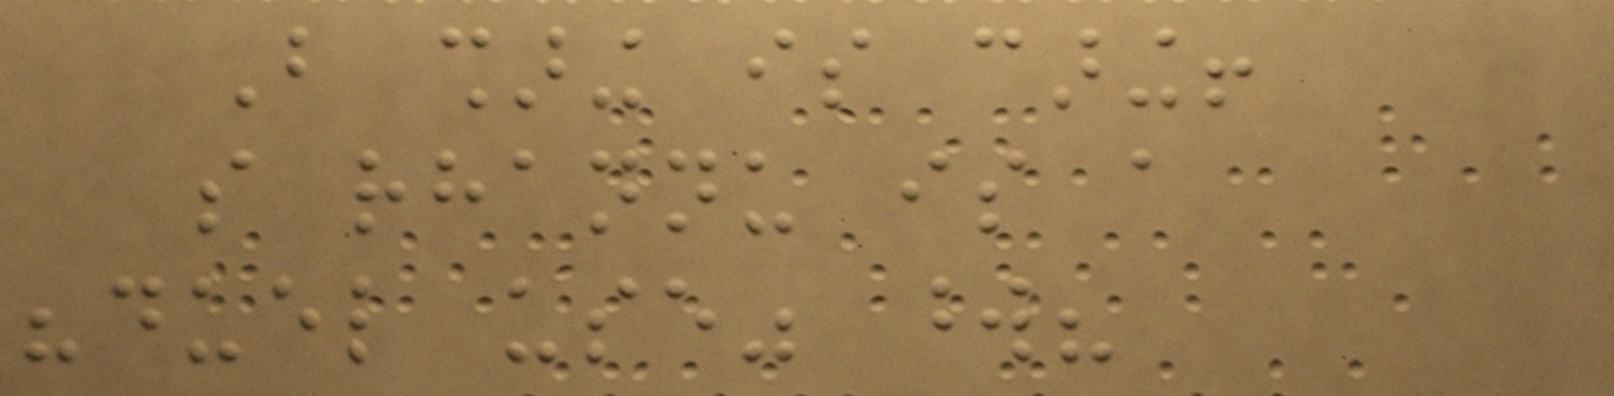But sharing is caring!
so rhannu is a
"duel use" word?
